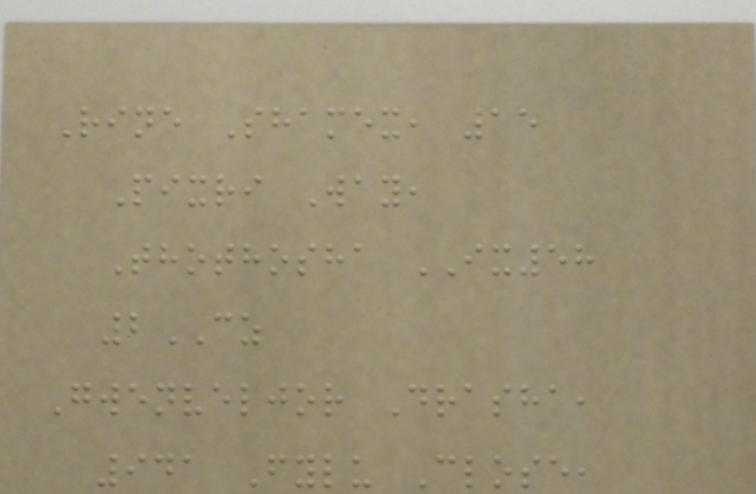Rine Shamex, 15
Pixri Way,
Thothosha IX58
2CZ
Gwenveljor Drasha,
941 Fylu Close,
